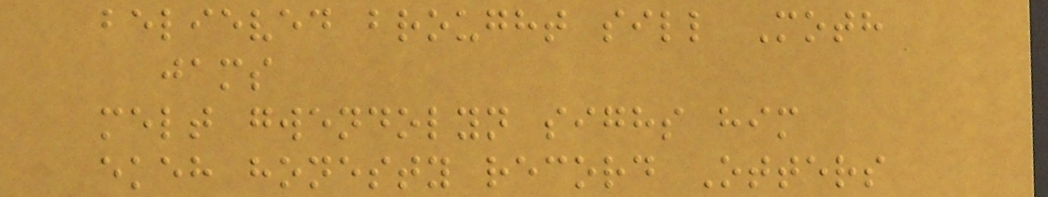believed brought sill Moth
jams
melt gwendolyn sighs him
ekeh honesty record Otters
